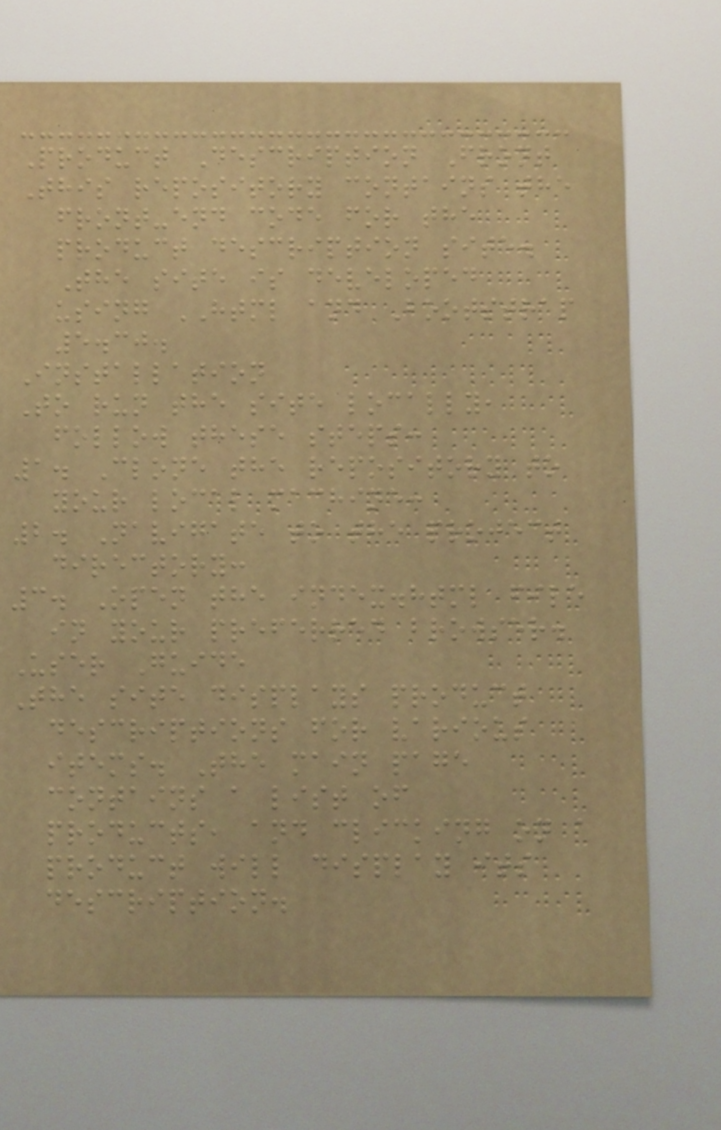Product Description Front
This repository contains the
front-end code for the
product description site.
The site is developed
using HTML and Bootstrap
5.30.
Installation
To run the site locally,
follow these steps:
1. Clone the repository to
your local machine:
2. Navigate to the project
directory:
3. Open the index.html file
in your preferred browser.
User Guide
The site displays product
descriptions for various
items. The main page
contains a list of
products, and clicking on a
product will display its
description.
